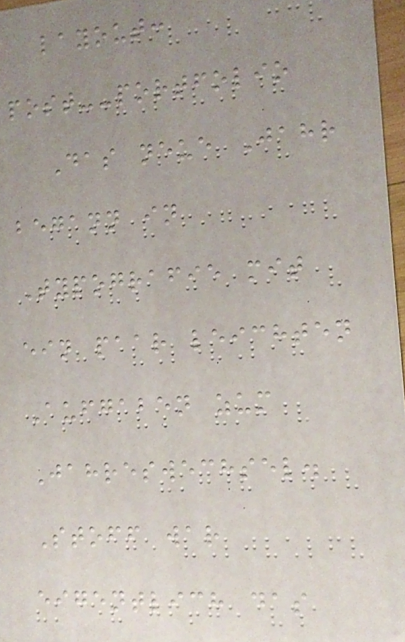layout:
post--portfolio
Das neue Jahr
begann in
Typografie mit
ein paar leichten
Aufgaben zum
Jahreswechsel.
Stoff war
eigentlich das
